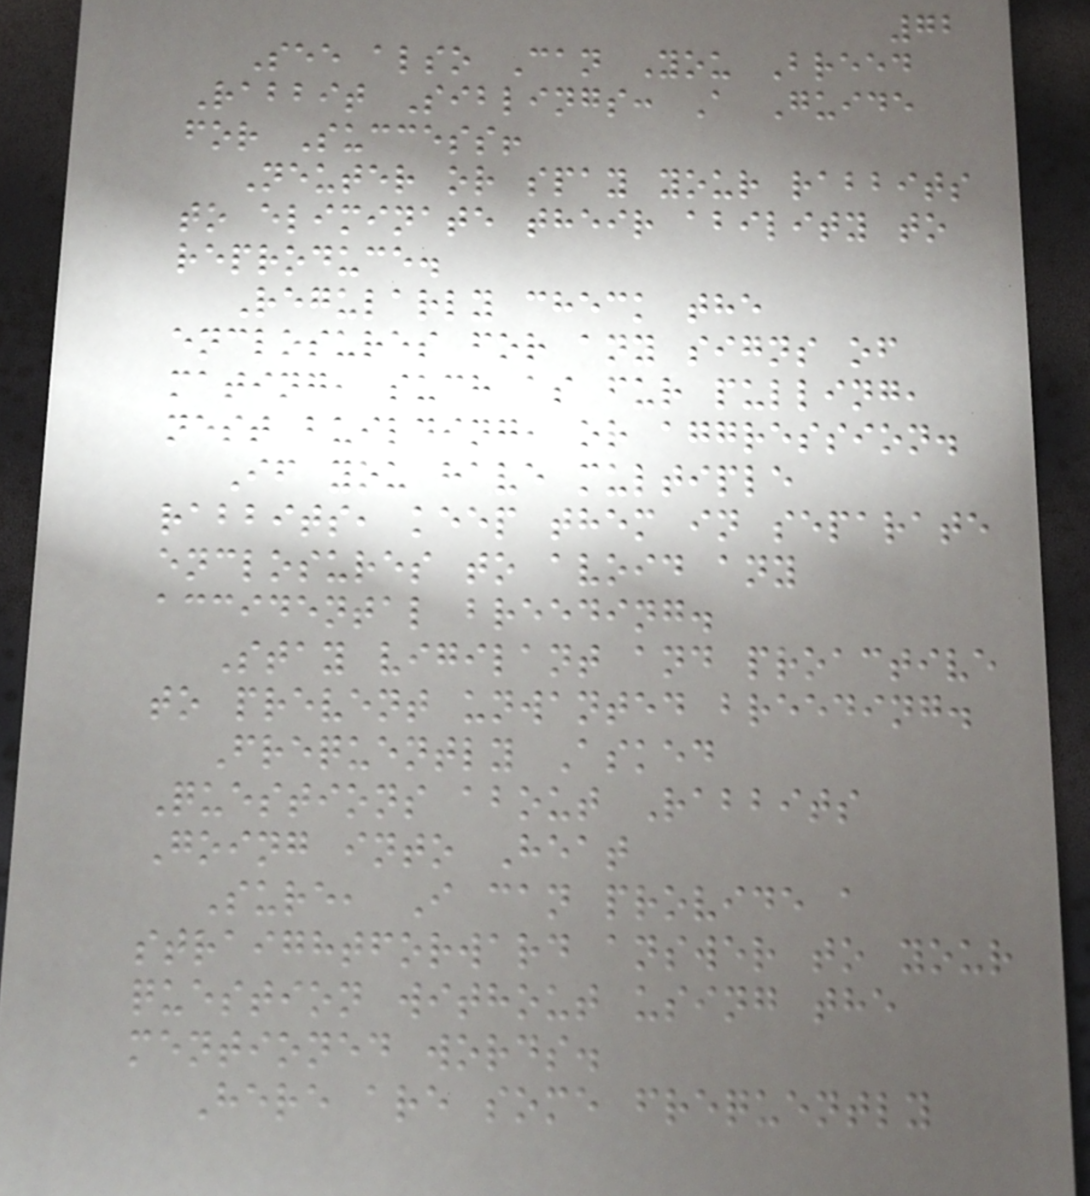72
See also Can You Breed
Rabbit Siblings: A Guide
for Success!
Neuter or spay your rabbits
to eliminate their ability to
reproduce.
Regularly check the
enclosures for any signs of
mating, such as fur pulling,
nest building, or aggression.
If you have multiple
rabbits, keep them in separate
enclosures to avoid any
accidental breeding.
Stay vigilant and proactive
to prevent unwanted breeding.
Frequently Asked
Questions about Rabbits
Going into Heat
Sure, I can provide a
straightforward answer to your
question without using the
mentioned words.
Here are some frequently
